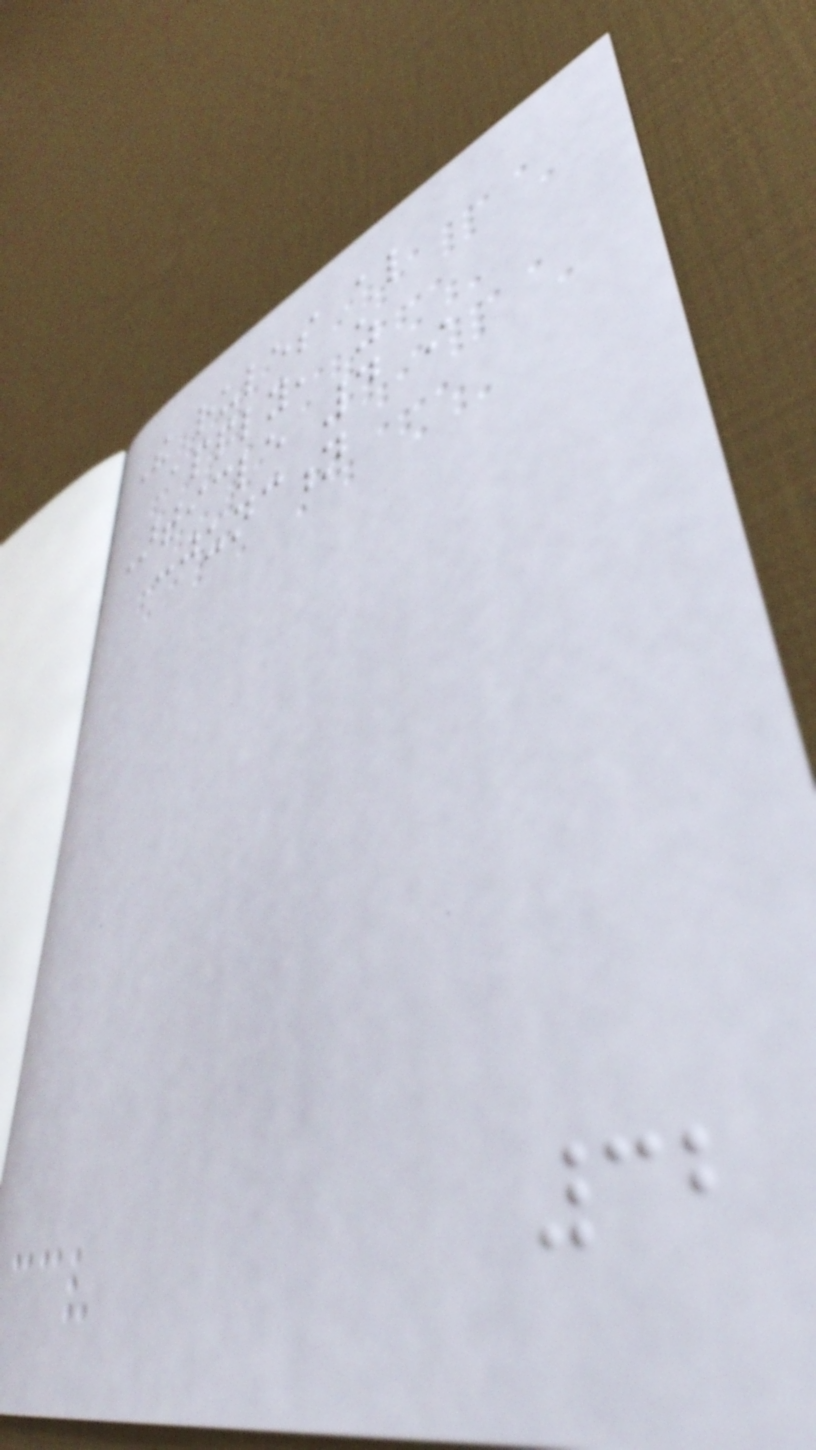The rules also
apply, as
Article 4 in
conjunction
32
